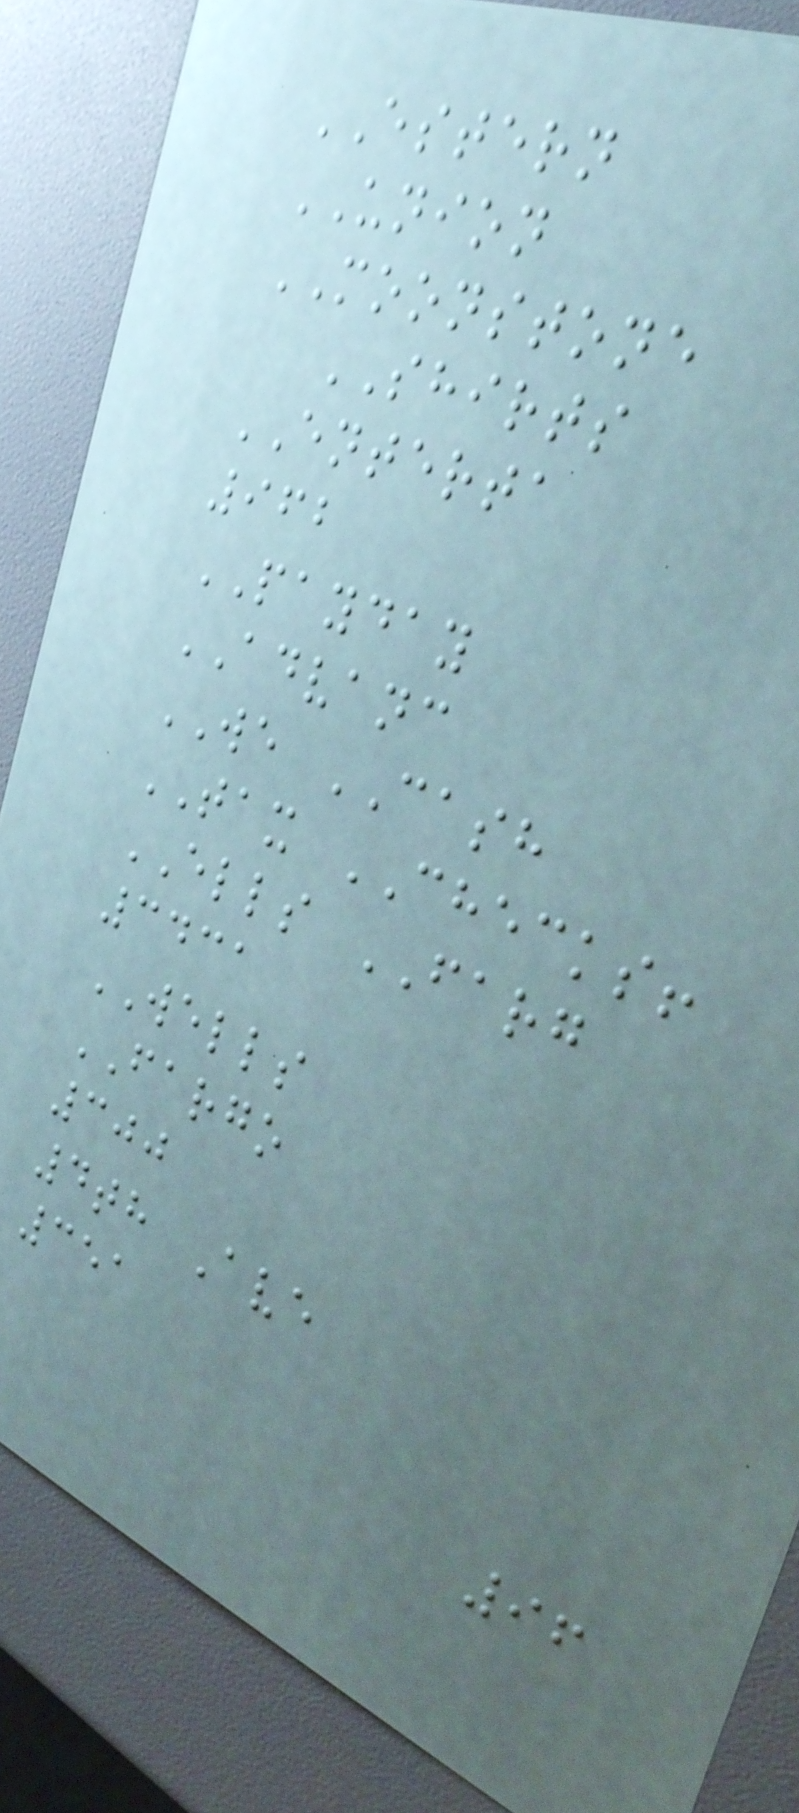ESTERN
UNION
MOONSTONE
SHIRTS
ENTERTA
962
PAYDAY
ADVANC
WE CASH
TAX CHECKS!
ELLS FARG
3431
WELLS
FARGO
300
4th Ave
351
96
